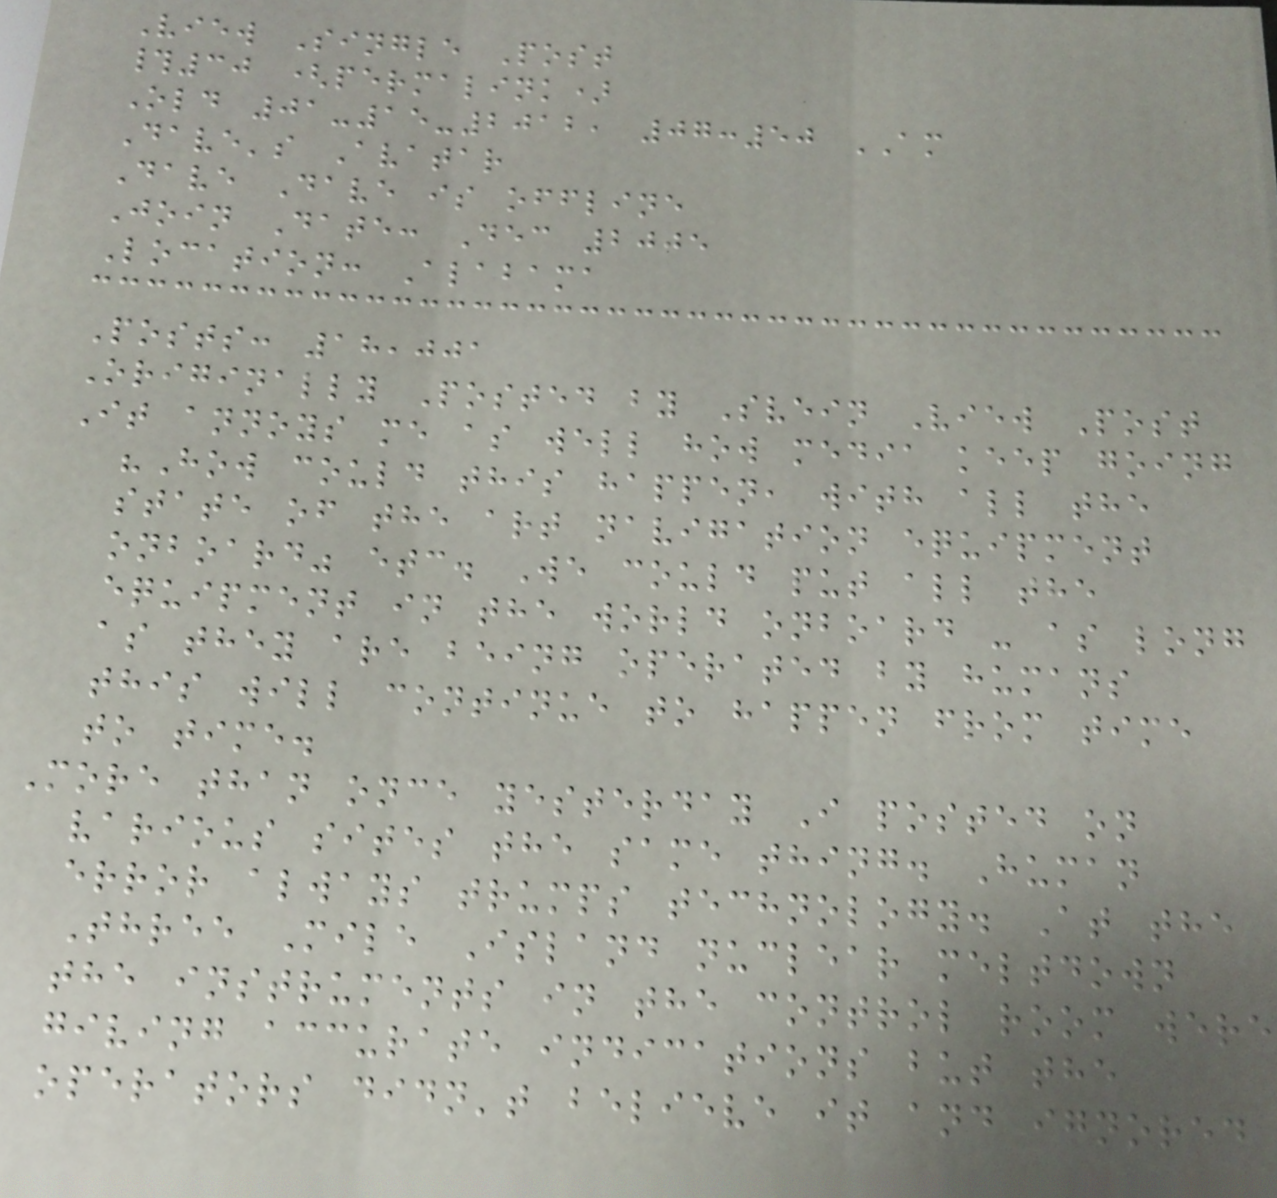View Single Post
#30 (permalink)
Old 01-15-2012, 07:50 AM
Dave's Avatar
Dave Dave is offline
Join Date: Dec 2005
Location: Alabama
Posts: 18,001
Originally Posted by Svein View Post
It annoys me as well how media keep going
"How could this happen, with all the
state of the art navigation equipment
onboard" etc. We could put all the
equipment in the world onboard - as long
as they are being operated by humans
this will continue to happen from time
to time.
More than once yesterday I posted on
various sites the same thing. Human
error always trumps technology. At the
Three Mile Island nuclear meltdown
the instruments in the control room were
giving accurate indications but the
operators didn't believe it and ignored
